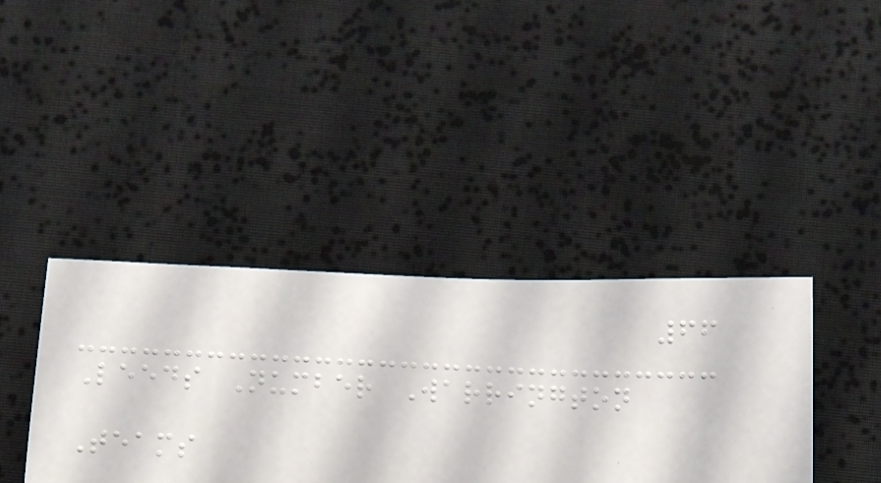66
Leeds Number Warrington
Teams
